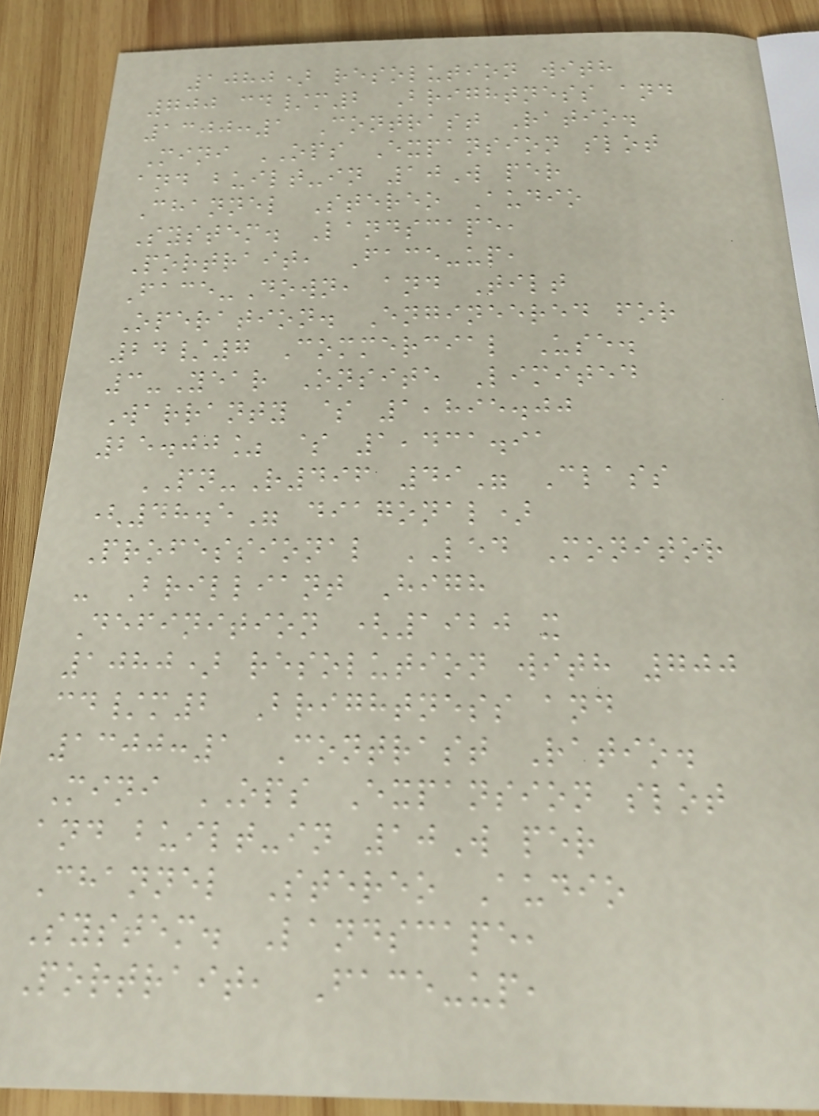1080) resolution with
700 cd/m2 Brightness and
1300:1 Contrast Ratio.
Mini OPS Expansion slot
and built-in 10W per
Channel Stereo Audio
System. Landscape,
Portrait, Face-up,
Face-Down, and Tilt
Operation. Engineered for
24/7 Commercial Use.
3-Year Onsite Limited
Warranty $ 1,895.00
25.00% $ 1,431.91
PN-R496 49" Class
(48.5" diagonal)
Professional LED Monitor
- Brilliant High
Definition (1920 x
1080) resolution with 700
cd/m2 Brightness and
1300:1 Contrast Ratio.
Mini OPS Expansion slot
and built-in 10W per
Channel Stereo Audio
System. Landscape,
Portrait, Face-up,
